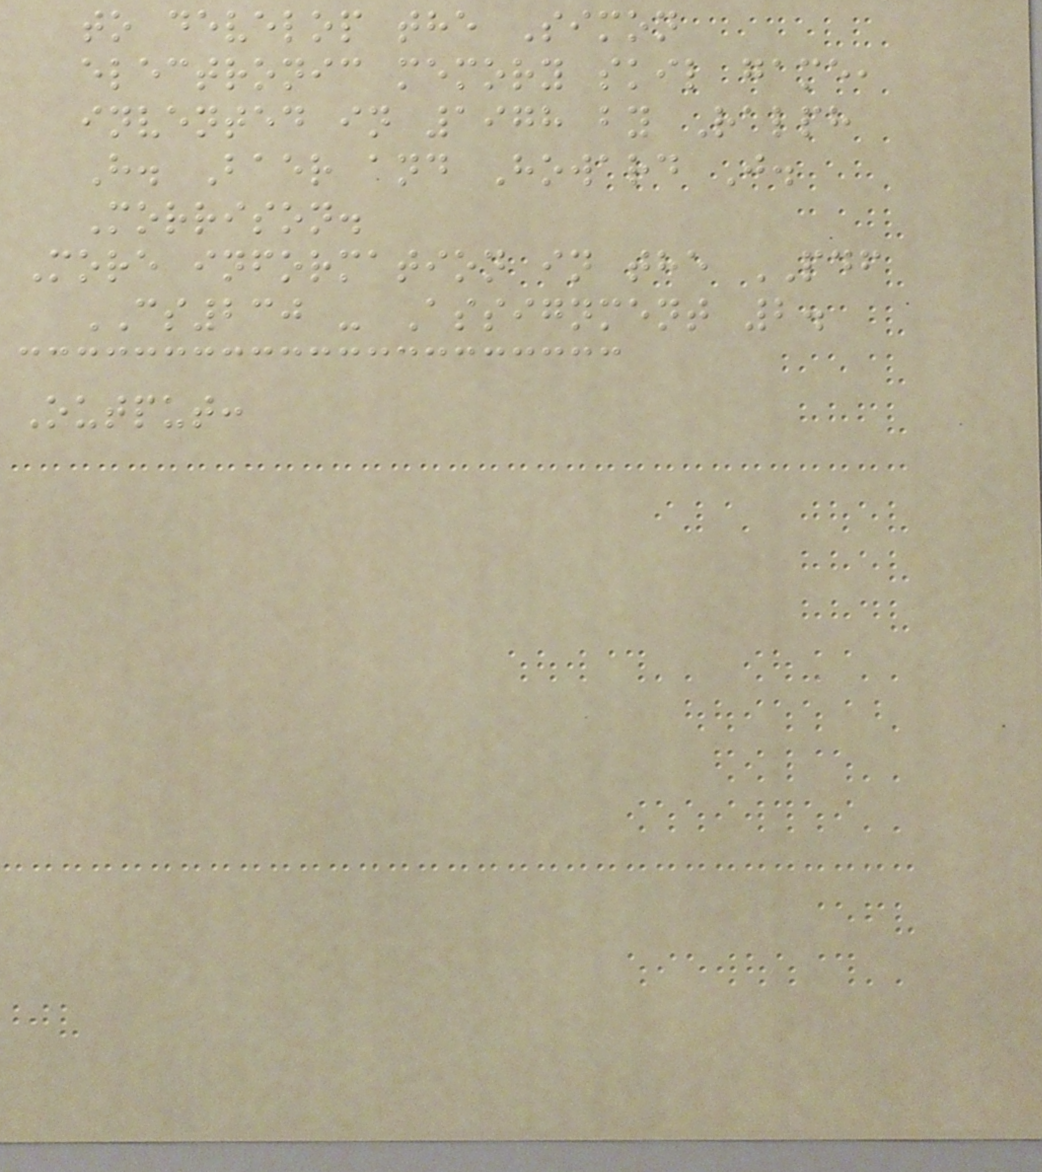to develop the Simon
electronic memory skil game,
invented in 1978 by Ralph
H. Baer and Howard J.
Morrison.
More information in the PDF
CS230 - Assignment 2.
Output:
